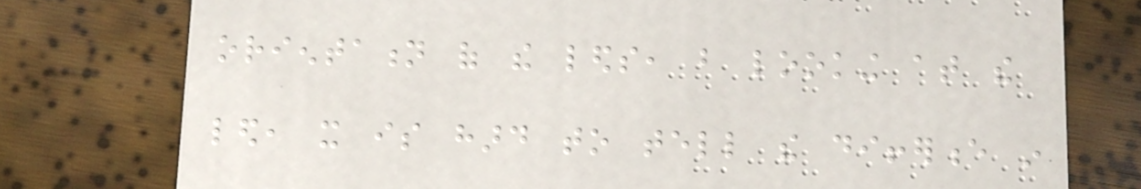orientation of the leds, but looking at the
led, it is hard to tell the difference in
